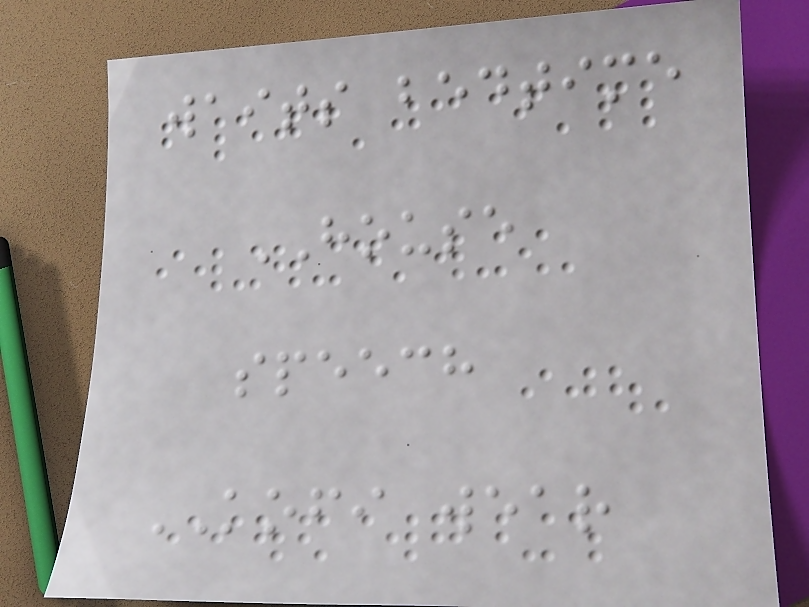waits bedtime
HOUSE
speech
KOFI wear
